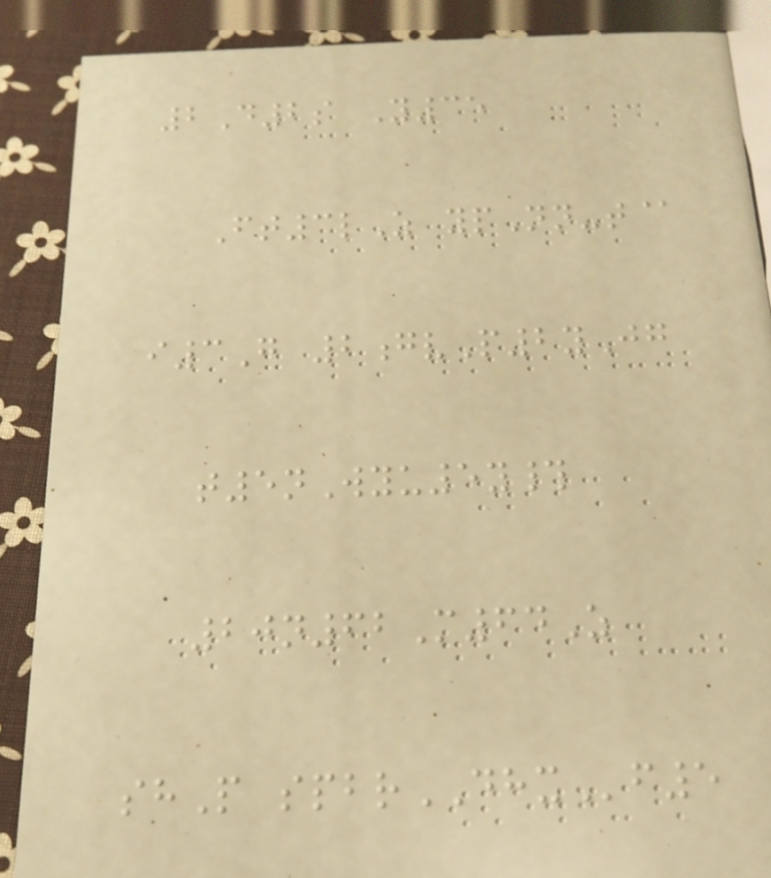2D2s Y35
Ft3lZ ypNn-t@
i3G 2gvP2yJg
t5nWyu5y#
20n62M64Z
shP spbrDHXf5
